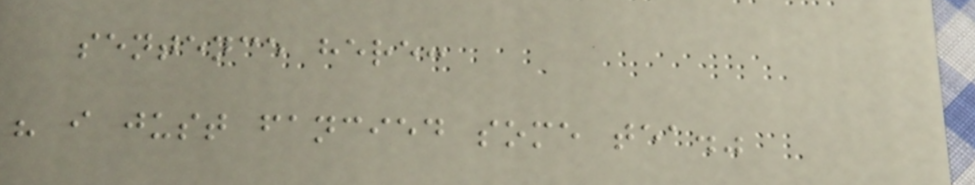sentence here:
" i just fancied some tea."
